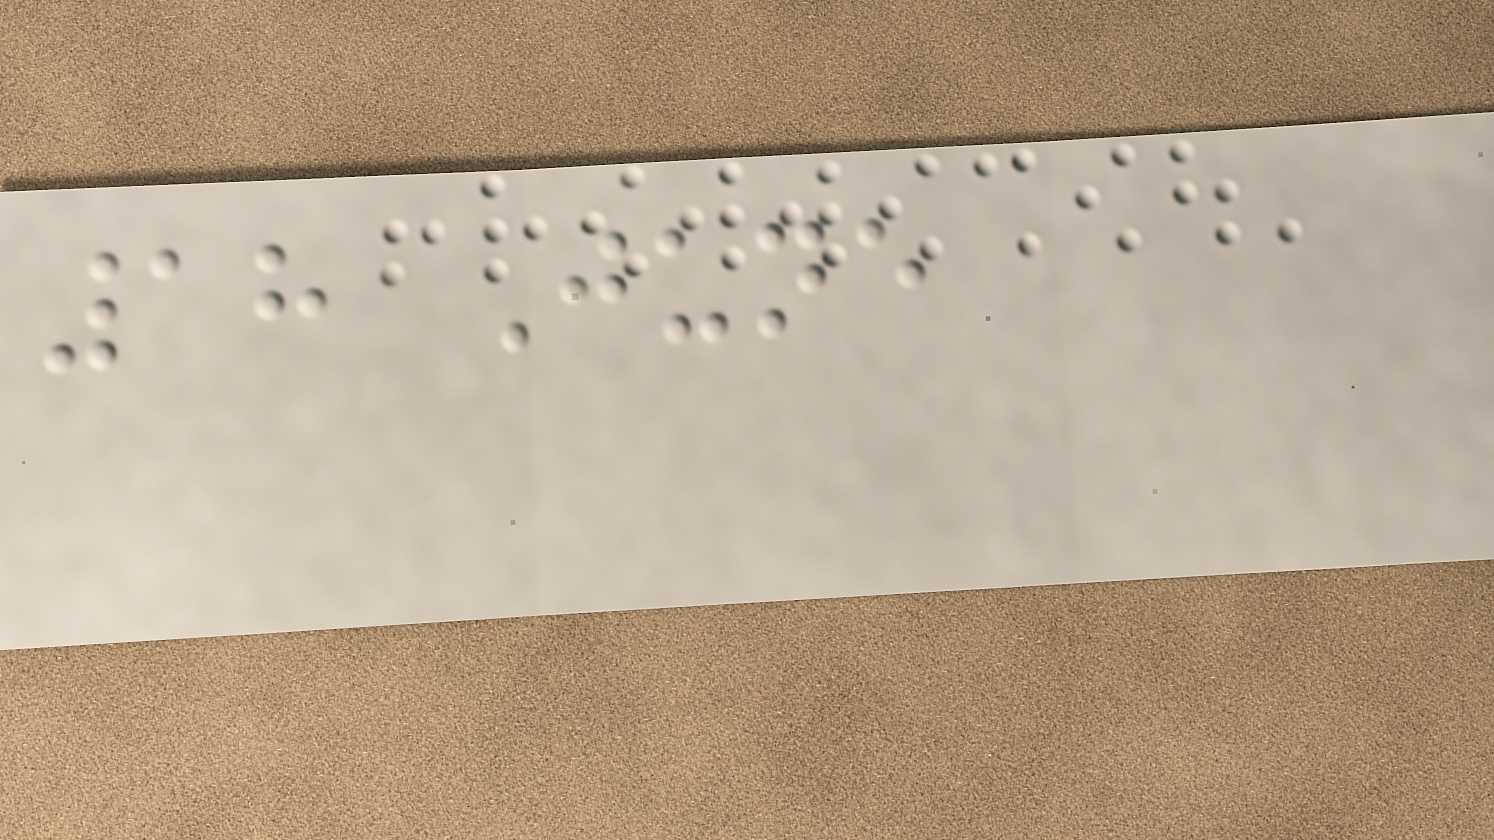18 June
